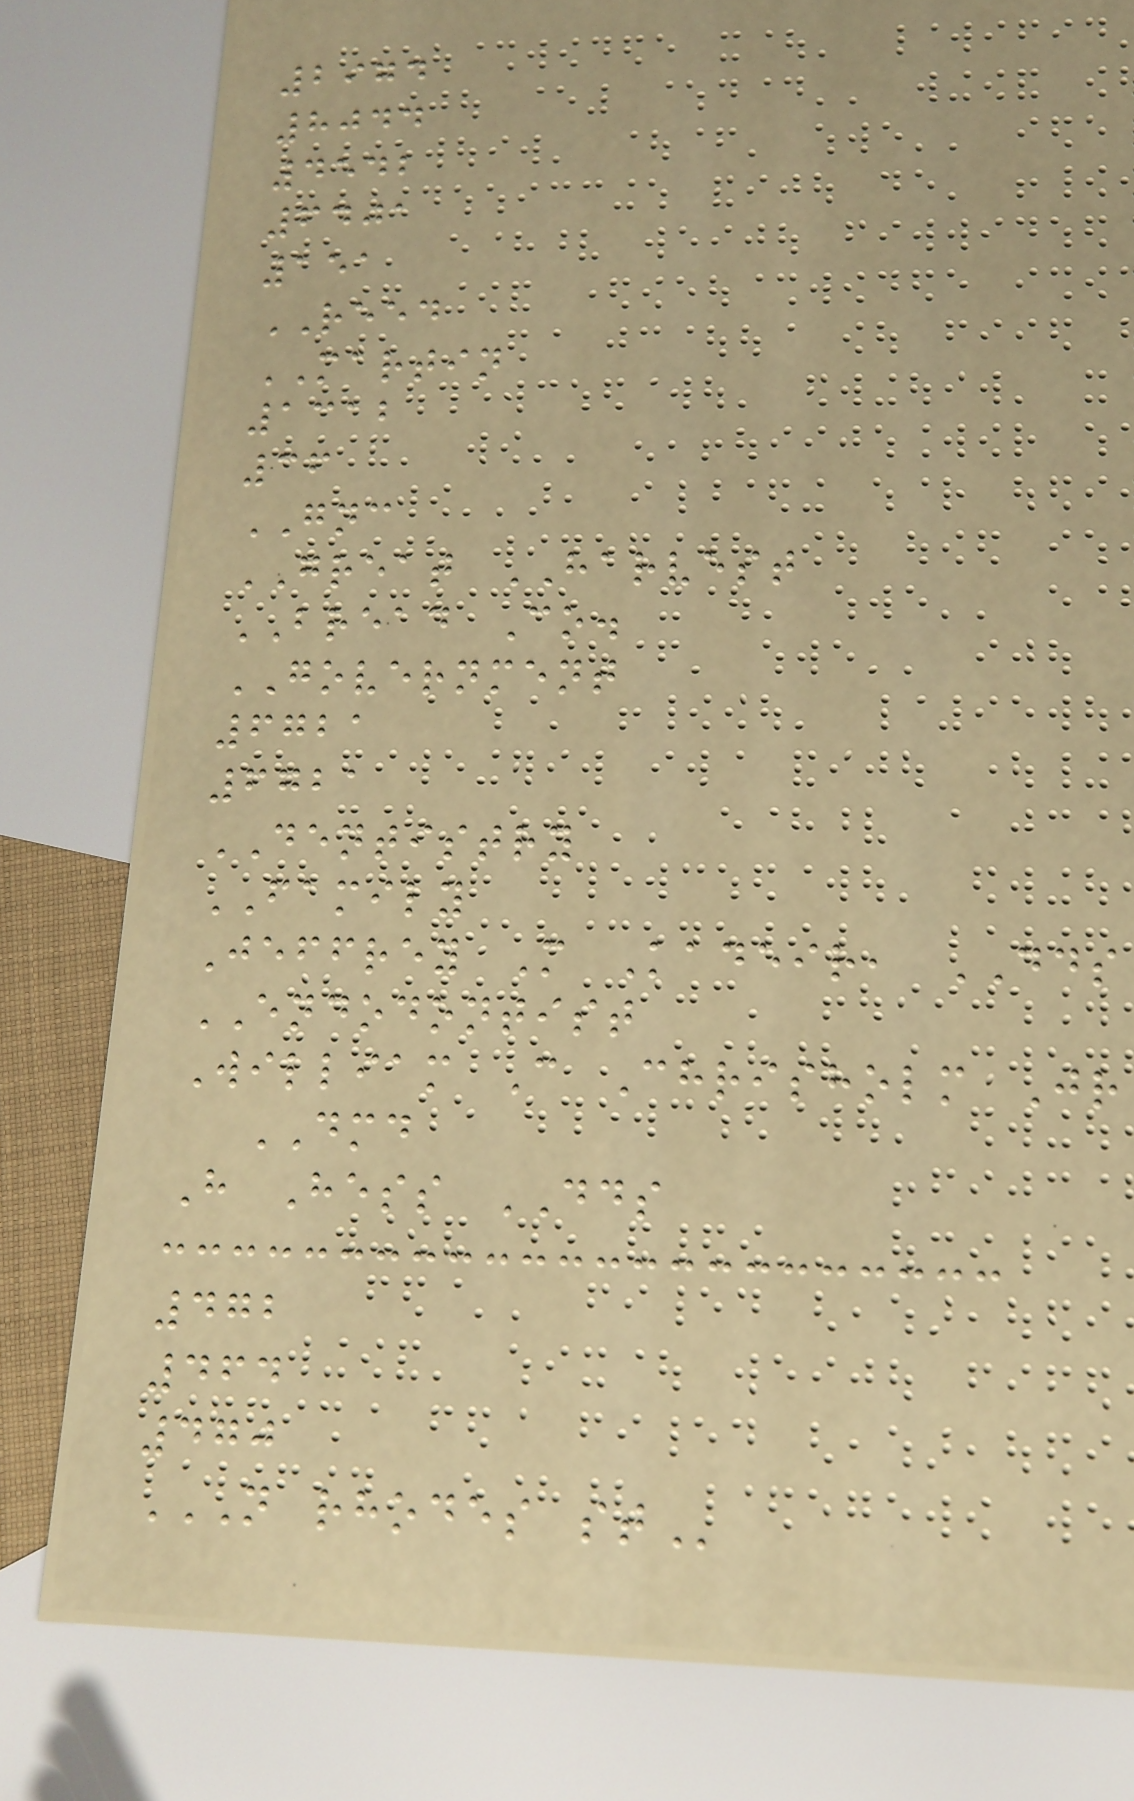2974
8044
4542
6401
151
REED
MARTIN
1312
36
GNC
GREAT HARVEST
BREAD Co.
GOVERNMENT
6721
6721
DENTISTRY
FAMILY
Jeffrey M Kadeir, DDS
ENDODONTIST
William C Chrisholm Jr
DMD
H Hess DDS
472
464
470
N RHODES ST
